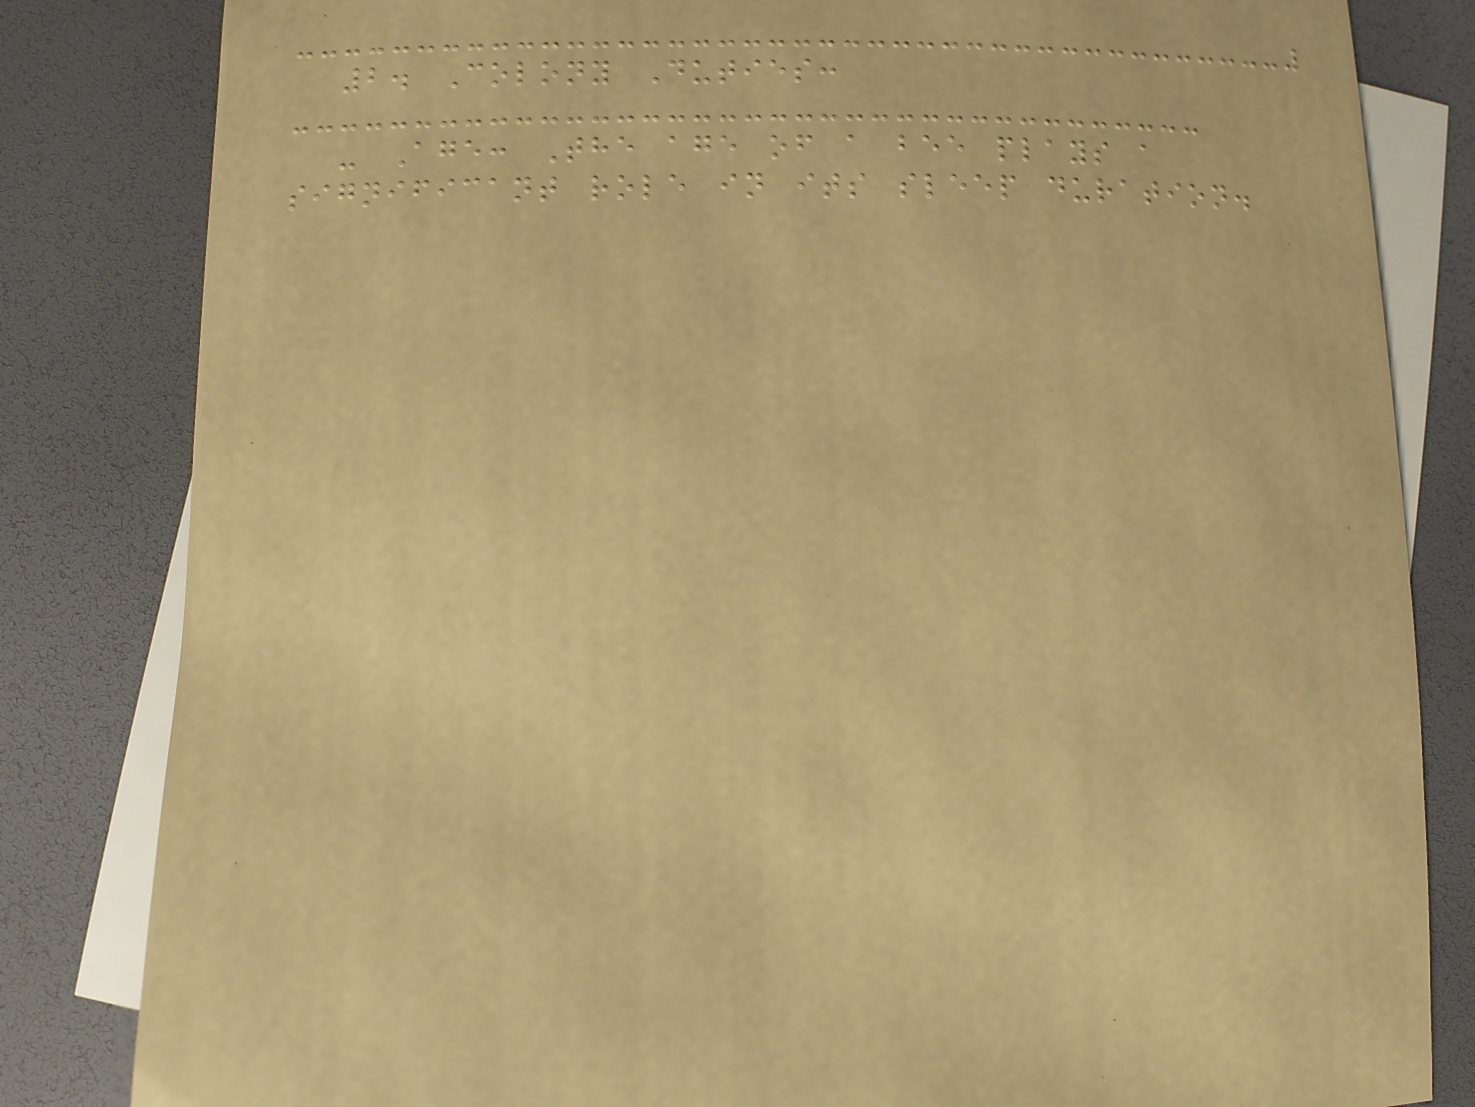2. Colony Duties:
- Age: The age of a bee plays a
significant role in its sleep duration.
